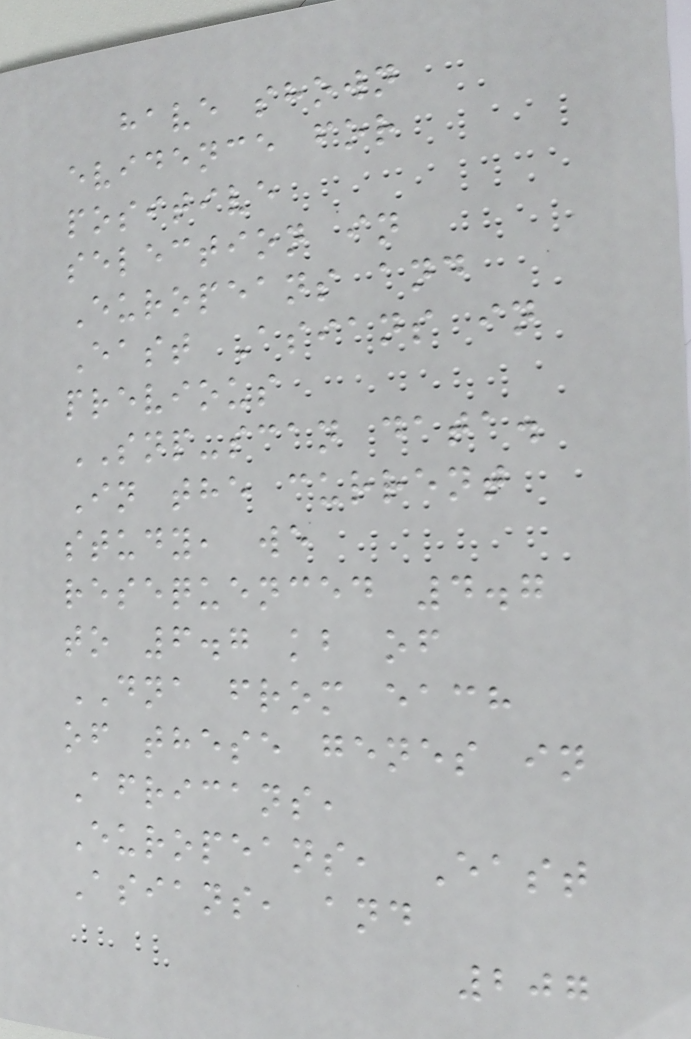have shown
evidence for
positive
selection in
Europeans and
East Asians in
previous
SNP-scan data.
In the current
study, we
resequenced 4.7
to 6.7 kb of
DNA from each
of these genes in
Africans,
Europeans, East
Asians, and
207
